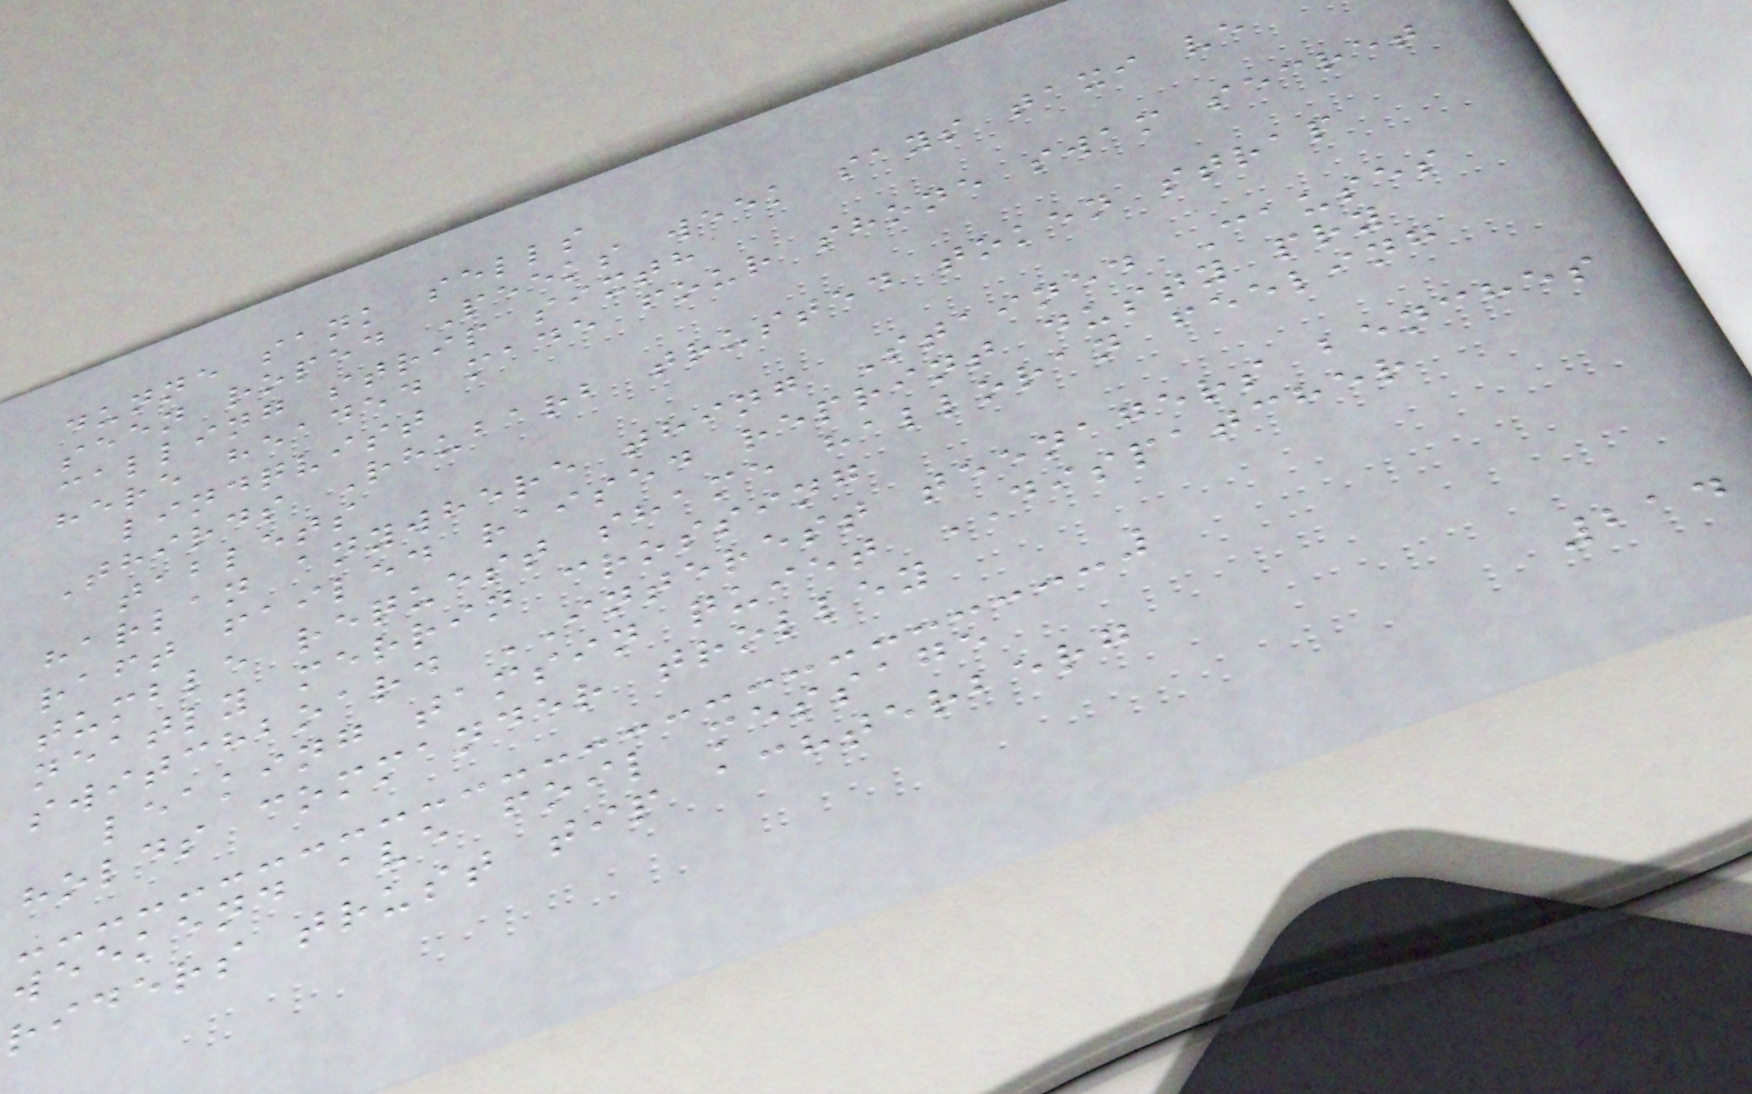dunne sank sells
seen roped Peeks week says taxi ve
calling strip sixth
here headed made four shone swam secret
lindqvist
Thirds Rhubarb trusted token strap
tablets
harlan anywhere thing Stained Causes
raft failed raised reprint dusty pry
tumble request shame halloran feeling
neatly merrin crossing
switchboard INTEREST teenagers benches
leaking tamsin quiet DISPATCHER
holds commander trolley
weekend ave foil message
riders trust tip achterberg
214
